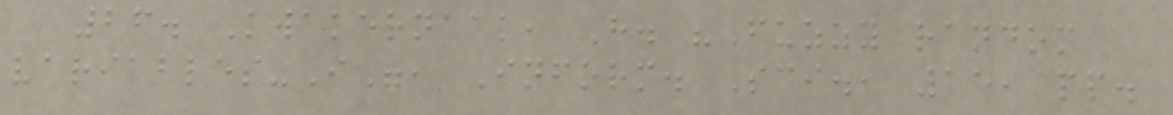26. Kwakernaak, H. "Fuzzy random
variables-I", Inform. Sci., 15, pp.
